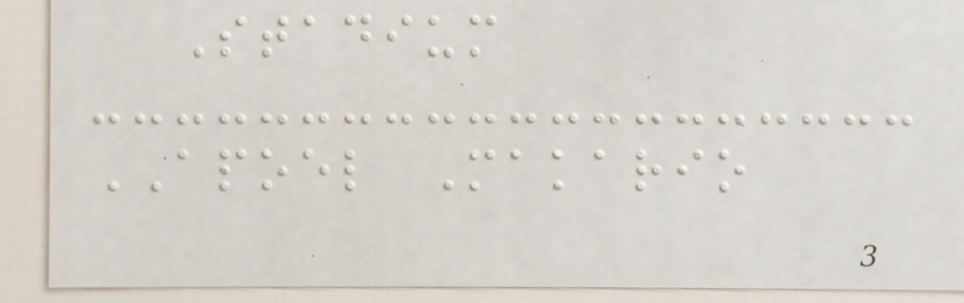Stadium
APOEL Makario
